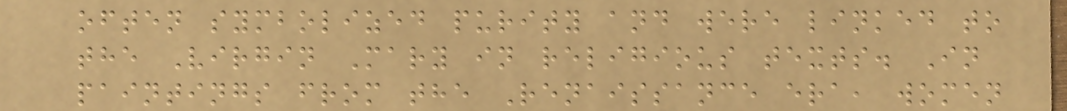often symbolized purity and were linked to
the Virgin Mary in religious texts. In
paintings from the Renaissance era, women
